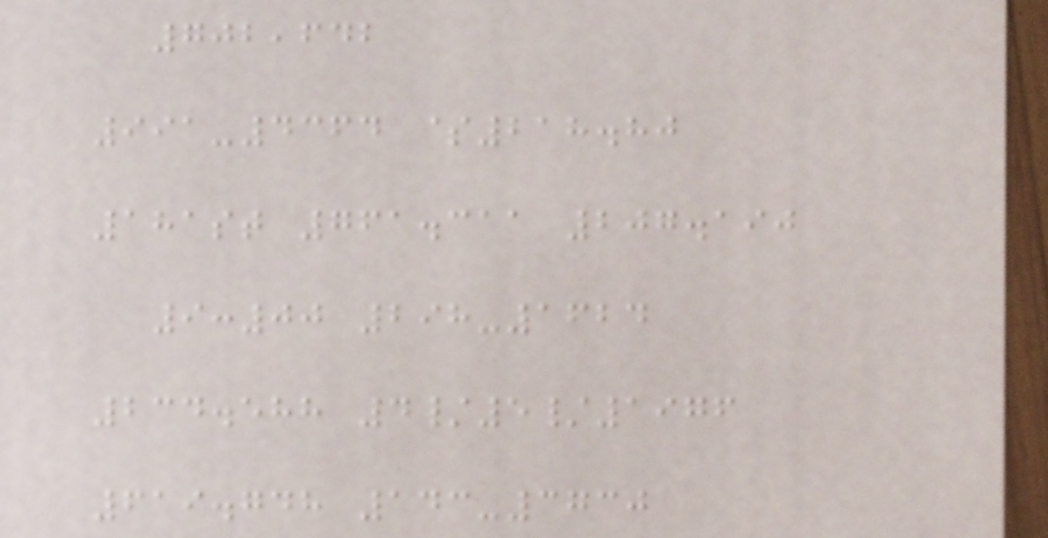702,642
991-4364 $218.80
181st 761.311 207.190
9:00 298-1624
234.588 4/5/1976
619.748 143-3730
